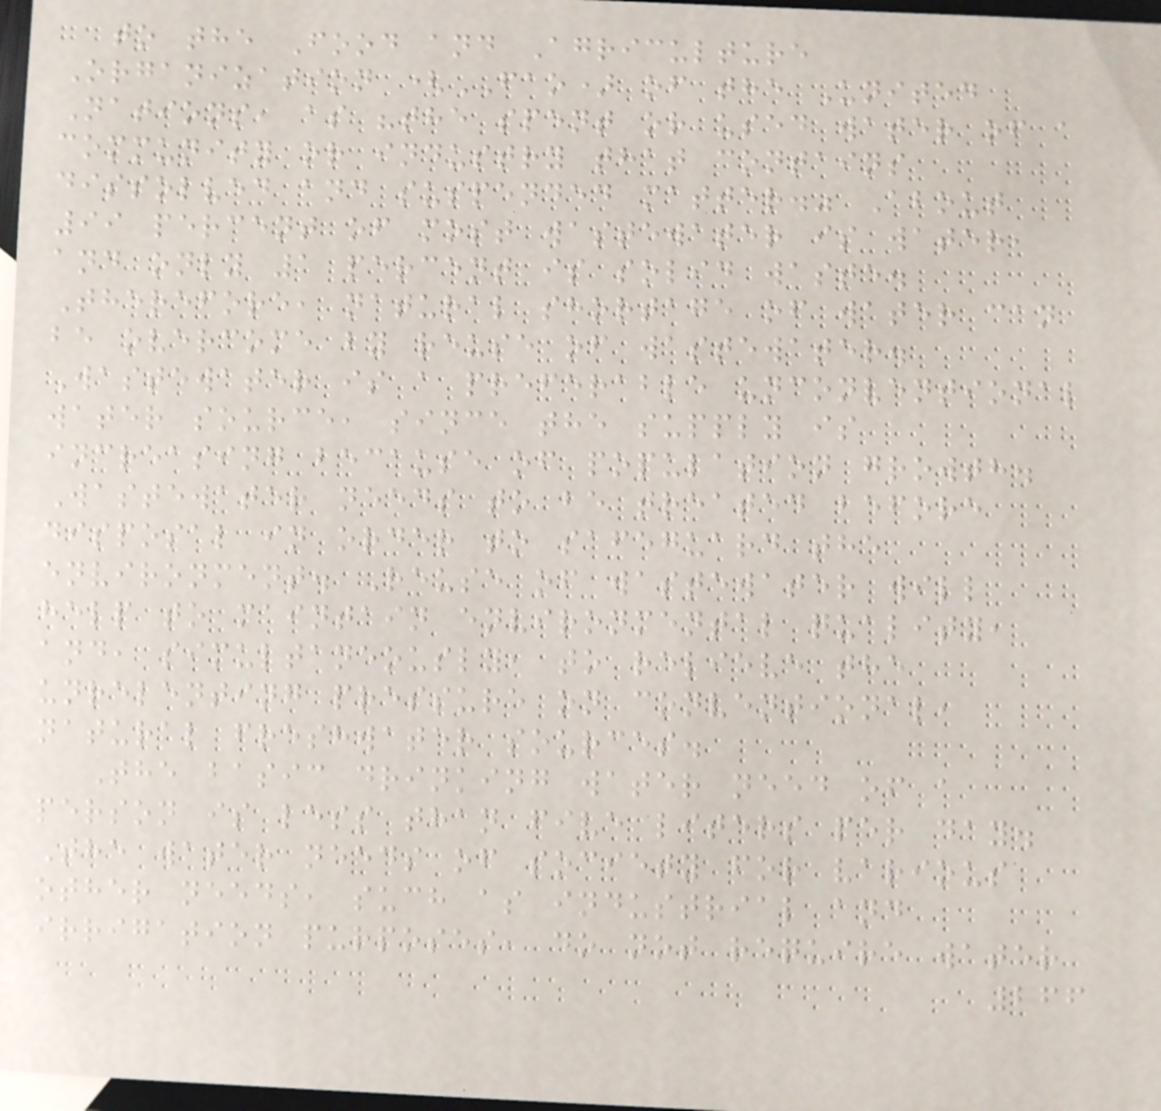to the Food and Agriculture
Organization (FAO) of the United
Nations, as "the spent or used water of a
community or industry that contains
dissolved and suspended matter." About
99 percent of most wastewater is water,
and only 1 percent is solid waste.
Therefore, natural shortage of water can
be overcome by reuse of wastewater.
Wastewater is a preferable unconventional
water source, since the supply is
increasing because of population growth.
Wastewater needs to be treated before
disposal in order to safeguard the
environment. Reuse of wastewater will
help to maintain environmental quality,
and, simultaneously, to relieve the
unrelenting pressure on conventional,
natural freshwater sources.
The basic drinking water need of a
person is less than five liters per day.
The water needs of society for various
other needs, such as industrial and
irrigation purposes, do not require water
266
